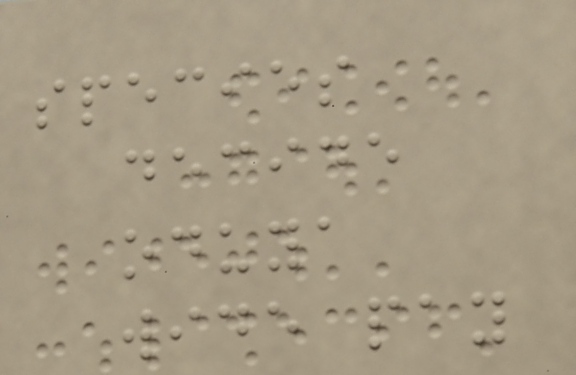species
decide
oduya
wide pay
